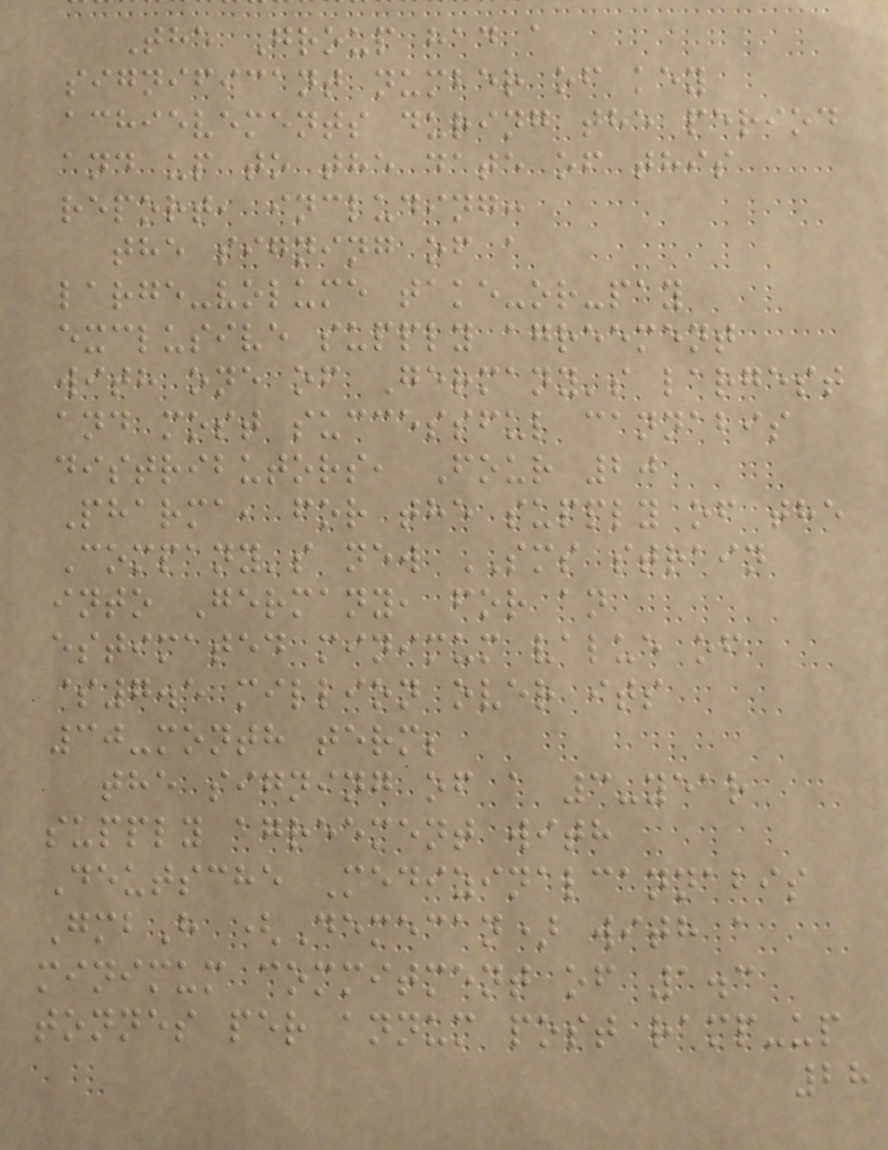The Group had a
significant number of key
achievements during the period
and up to the date of this
report, including:
the signing of a
large-volume take-or-pay
exclusive supply agreement
with one of Germany's largest
and most successful cannabis
distributors, Four 20
Pharma, for the supply of the
Company's new SMS strain
into Germany, for an
estimated minimum value of
$7.5 million over its
30-month term;
the signing of a 3-year
supply agreement with
Deutsche Medizinalcannabis
GmbH (Demecan) with a
minimum commitment of 1.3
tonnes per annum post ramp-up
28
